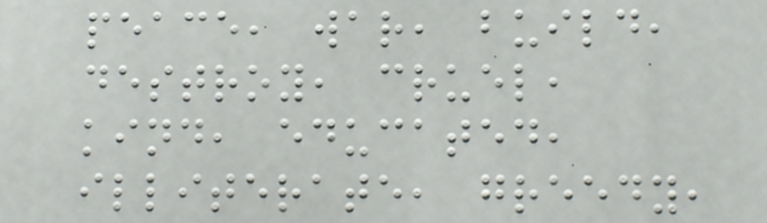peace, war, build,
destroy, cruel,
kind, educated,
illiterate, greedy,
